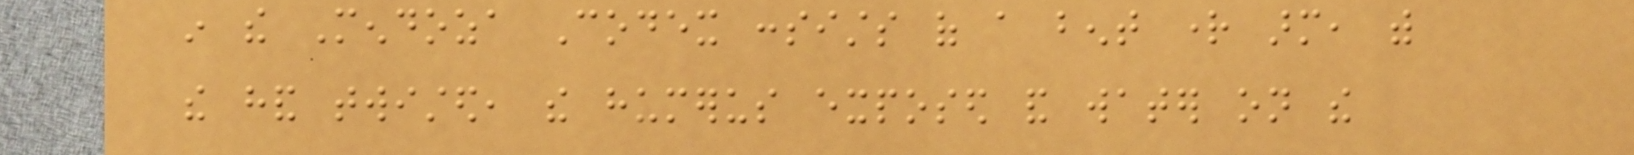in the Mendoza Codex consists of a bent right arm, with
the hand twisted, the humerus exposed and water on the
